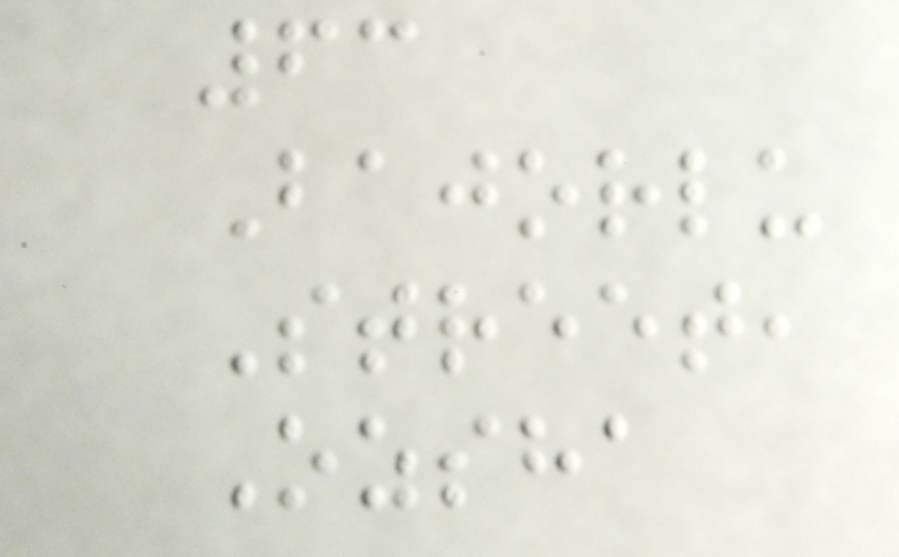63
Bajorlu
Street,
Ozsha
